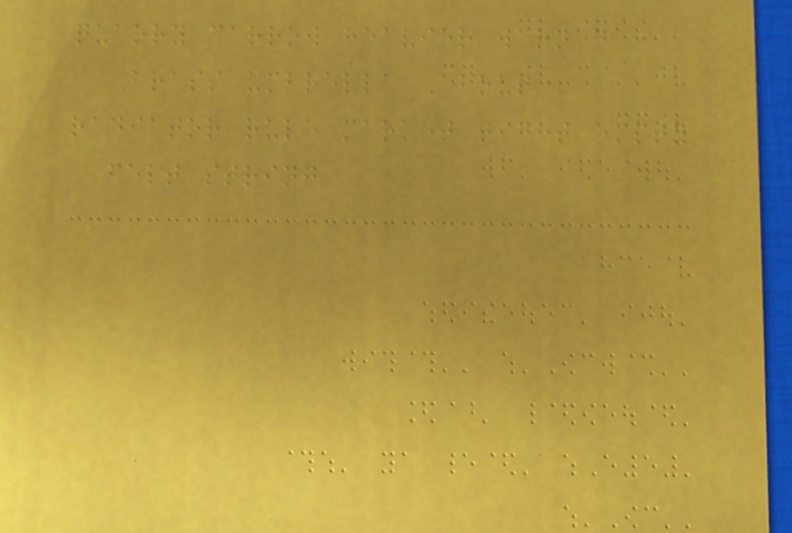quarry carrow heavier warned
Brass umbrella About
radiator rule market tight empty
felt string
